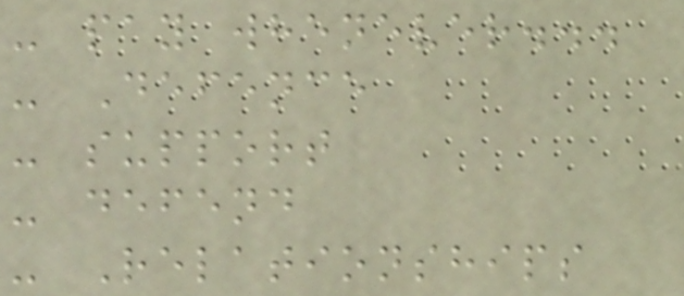- pay whenever...
- Defence
- support
- defend
- Relationships
